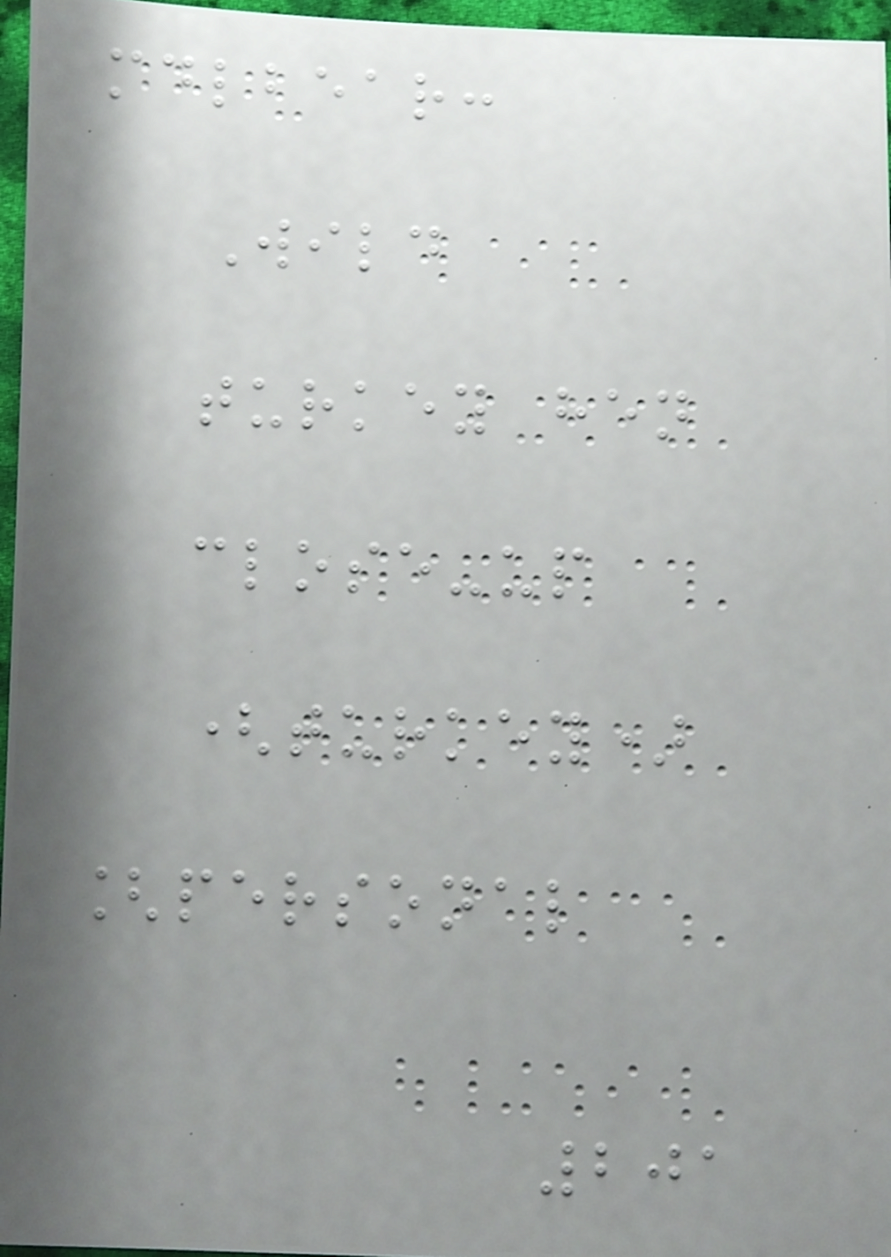mdlbear:
Wild
turkey hen
close-up
(turkey)
[personal
201
